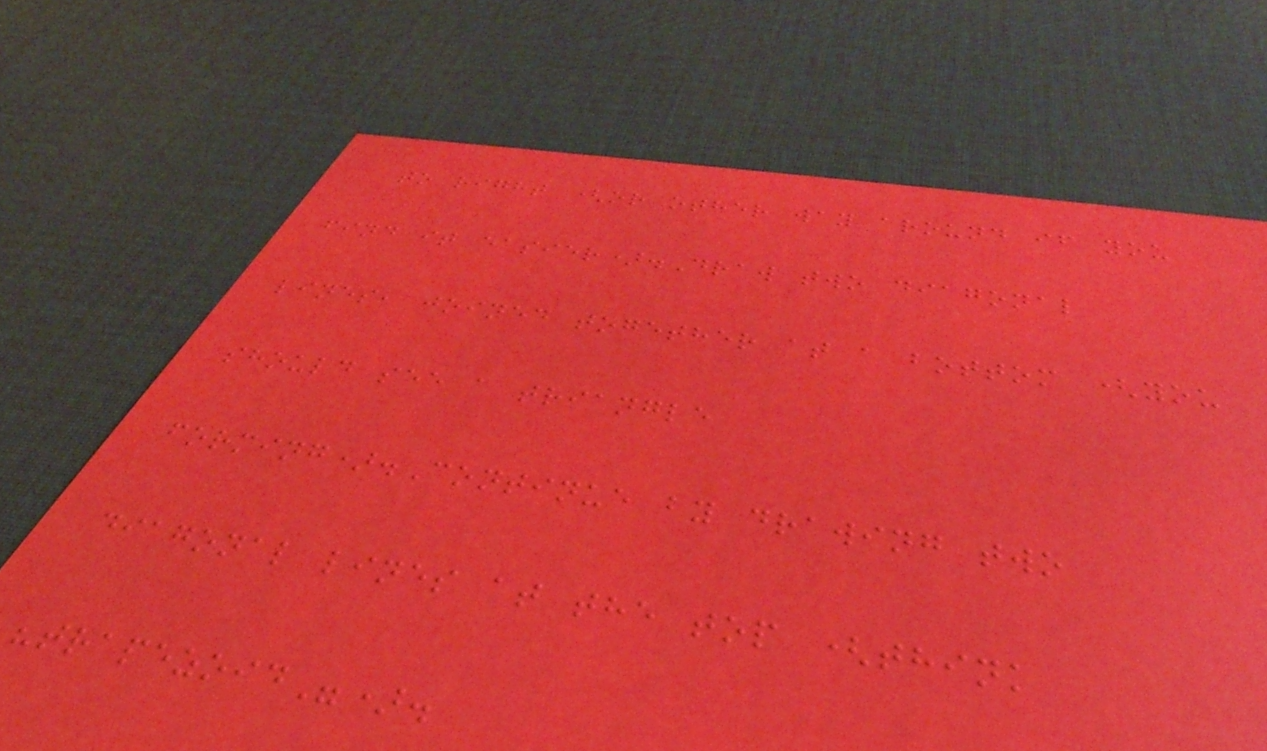to right (or other way around if you
find it easier).Draw two diagonal
lines, joined together at a bottom (you
should see a triangle
forming).Continue by drawing two
diagonal lines at the top (think
"trapezoid").
